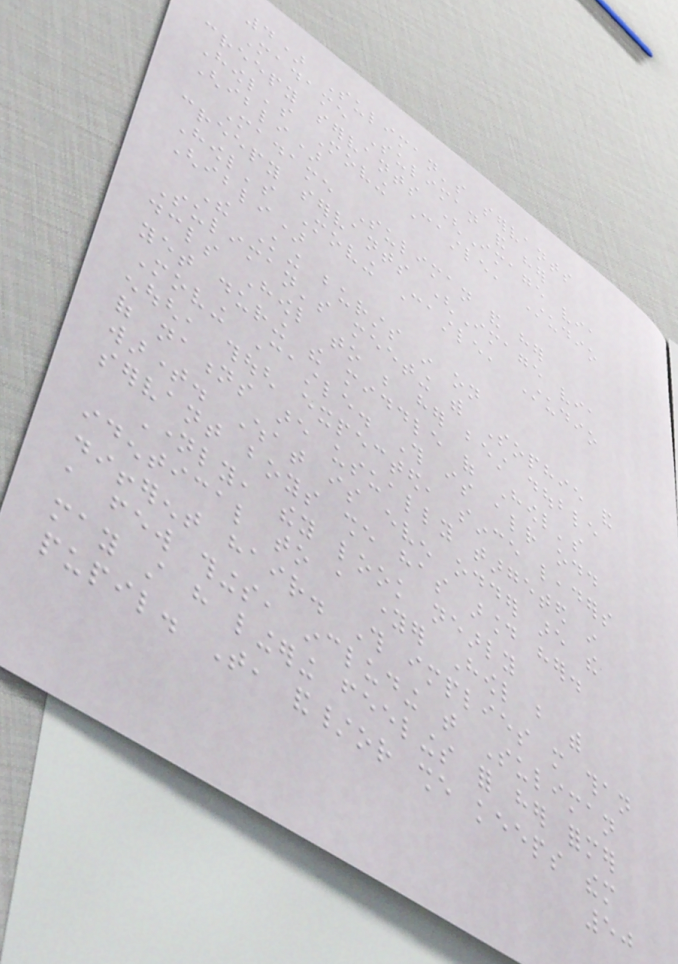4) Suliman's servants
Madame Suliman and her
creepy servants (Image via
Howl's Moving Castle, Studio
Ghibli)
Madame Suliman and her
creepy servants (Image via
Howl's Moving Castle, Studio
Ghibli)
The King bursts in on
Suliman's meeting with Sophie and
declares Howl to be her best double
yet during the middle of Howl's
Moving Castle. This is already odd
enough, though expected, since leaders
of nations are usually targeted in
wartime. What is even odder are the
servant boys she has around her.
Namely, they look nearly
identical to a younger Howl but with
different hair. This implies more than
a few things, including that Suliman
may still have lingering feelings for her former
pupil. That, and/or she keeps them
50
